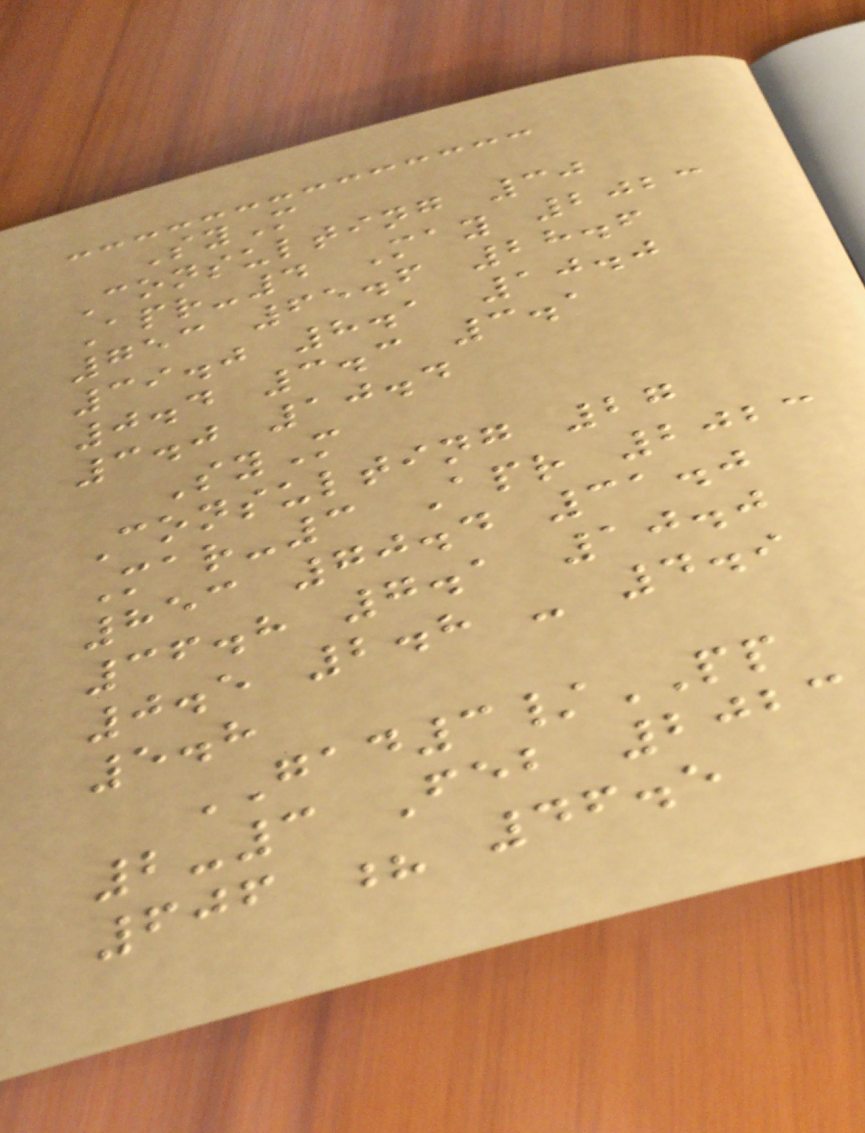SyM
Consulting 30
Apr-4 May 2023
753 65.6 28.6
39.0 8.1 10.0
0.4 3.3 3.1
3.0 10.4
SyM
Consulting 27
Mar-3 Apr 2023
853 70.4 31.0
36.8 7.1 10.0
0.5 2.8 - 4.9
5.8
GAD3/PP
2-3 Feb 2023
606 ? 46.5
